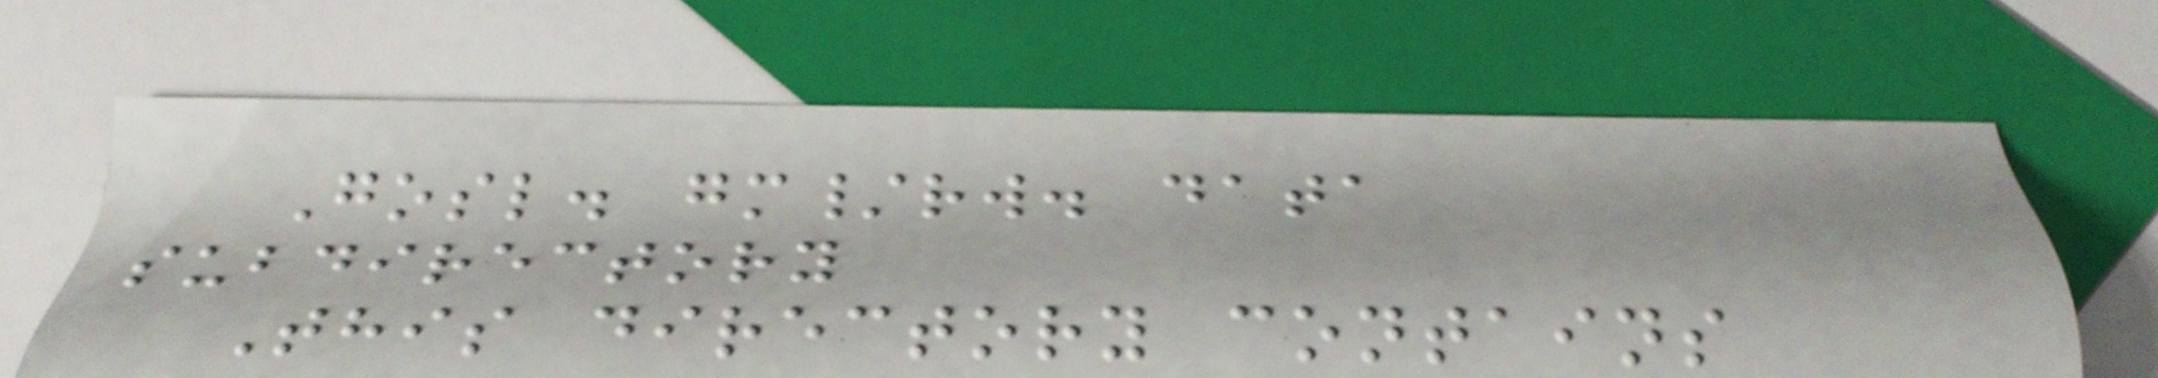Gosl. gm/rw. data
subdirectory
This directory contains
